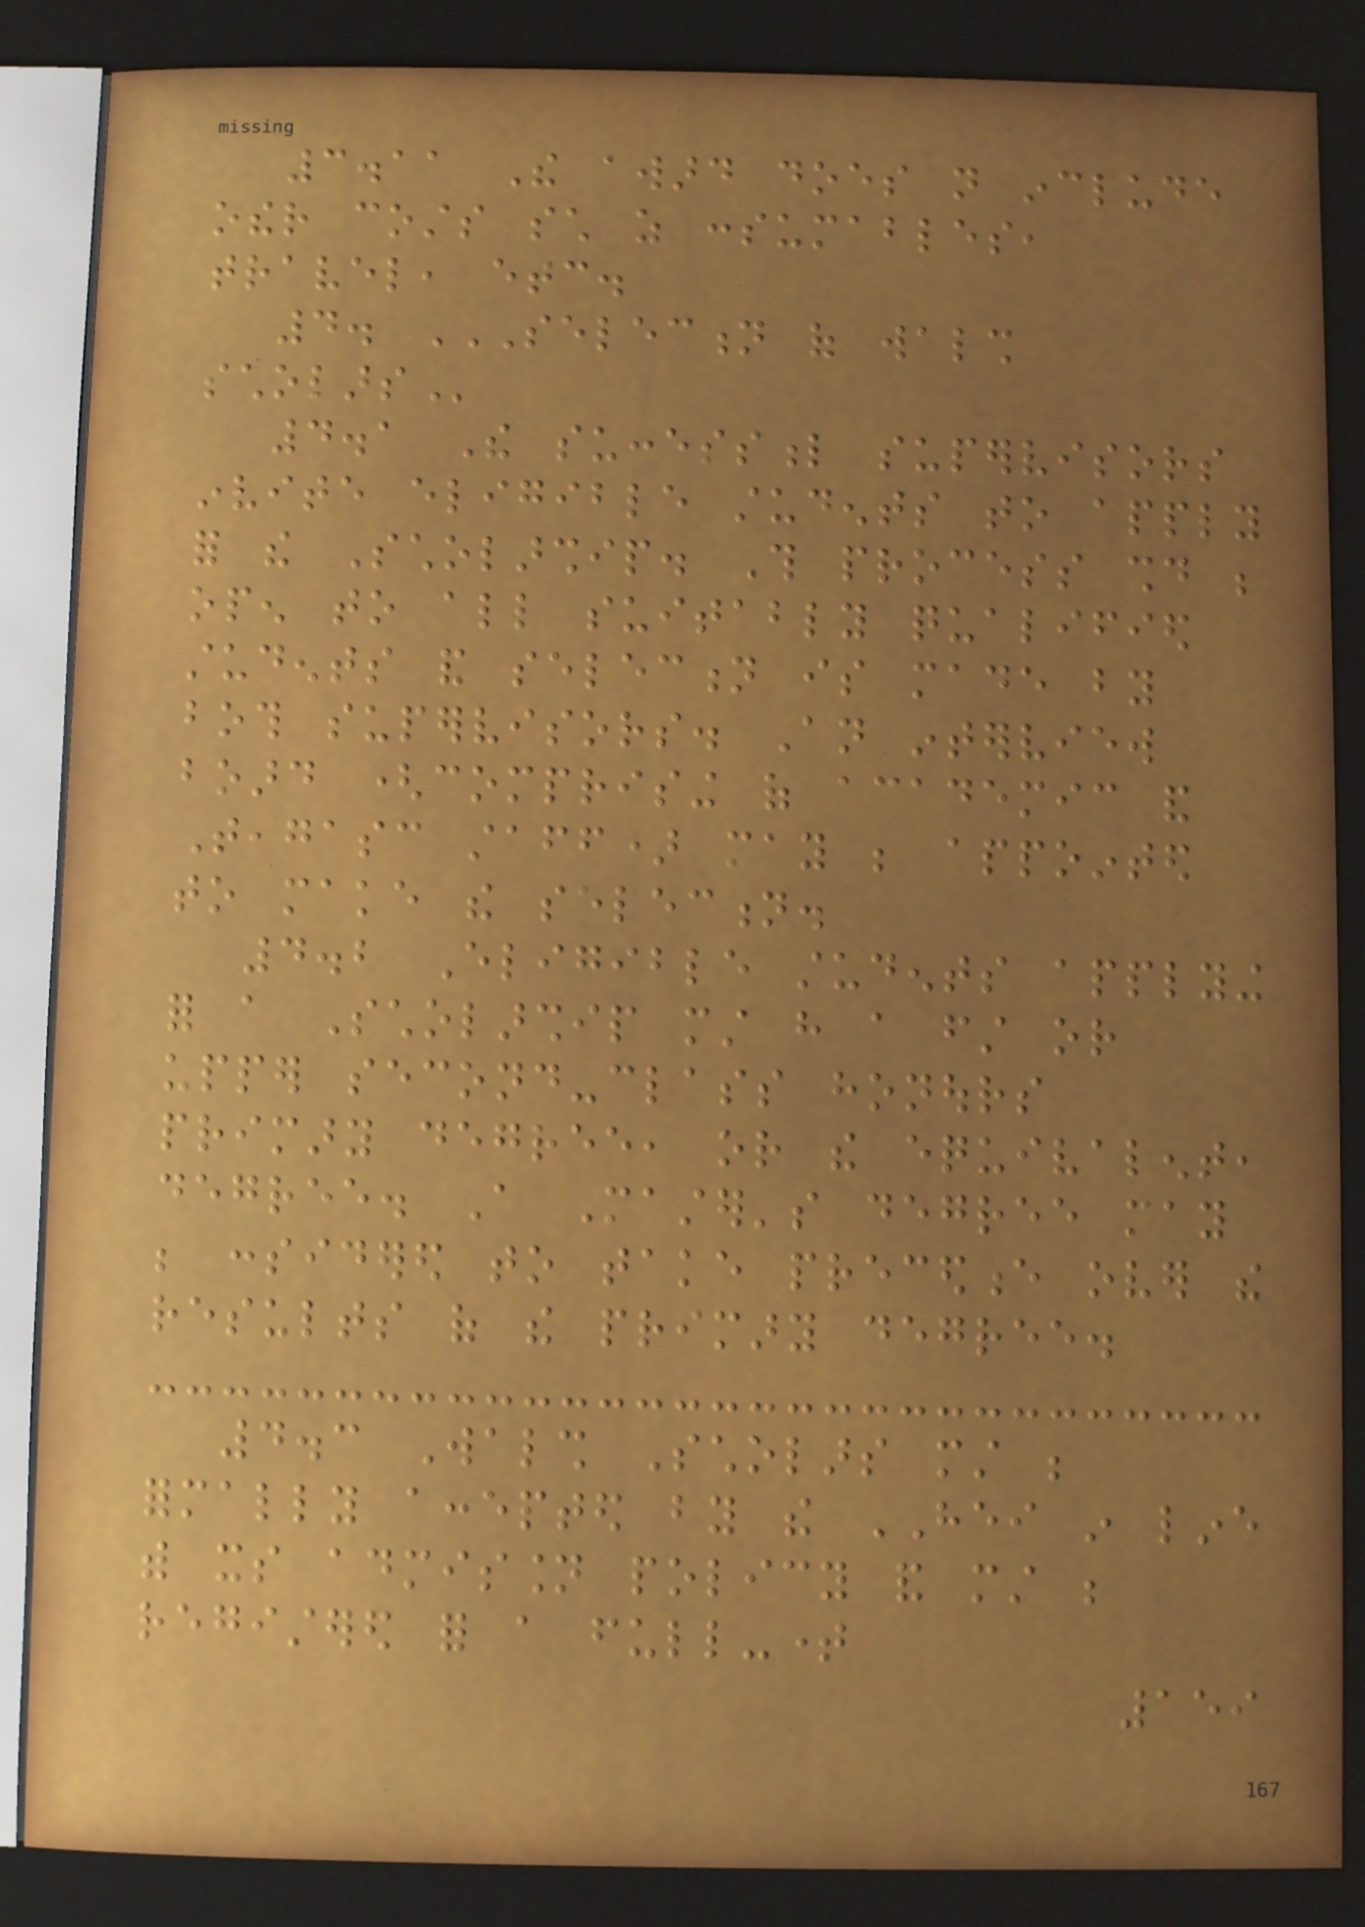3.11 The award does not include
other costs such as consumables,
travel, etc.
4. SELECTION OF WALSH
SCHOLARS
4.1 The successful supervisors
invite eligible students to apply
for the Scholarship. This process should be
open to all suitably qualified
students and selection is made by
both supervisors. An interview
board (comprising of academic and
Teagasc staff) may be appointed
to make the selection.
4.2 Eligible students applying
for a Scholarship must have a first or
upper second-class honours
primary degree, or the equivalent,
degree. A Master's degree may
be considered to take precedence over the
results of the primary degree.
4.3 Walsh Scholars must be
formally accepted by the HEI in line
with its admission policy and must be
registered for a full-time
159
